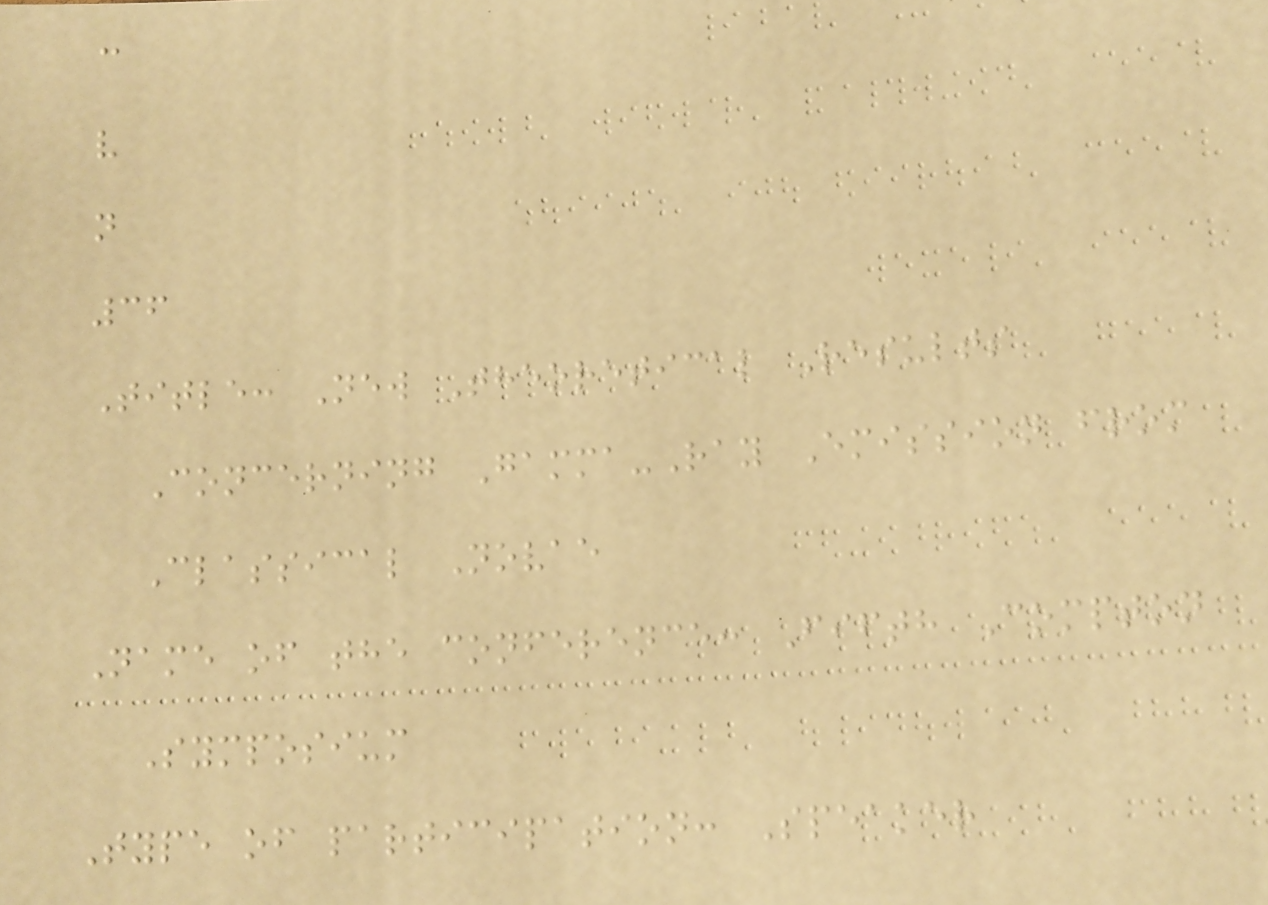c
v
n
36
Title: New Theoretical Results
Concerning Gamma-Ray Emission from
Classical Novae
Name of the conference: Fifth Compton
Symposium
Type of participation: Speaker
